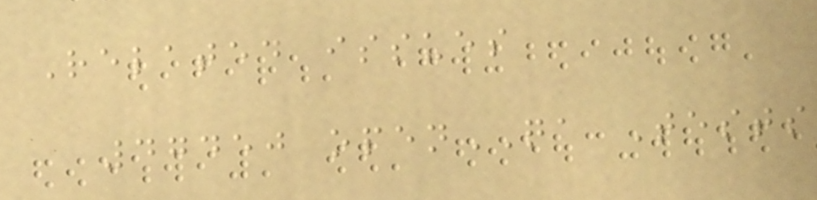Related issues
47450 openQA Tests
